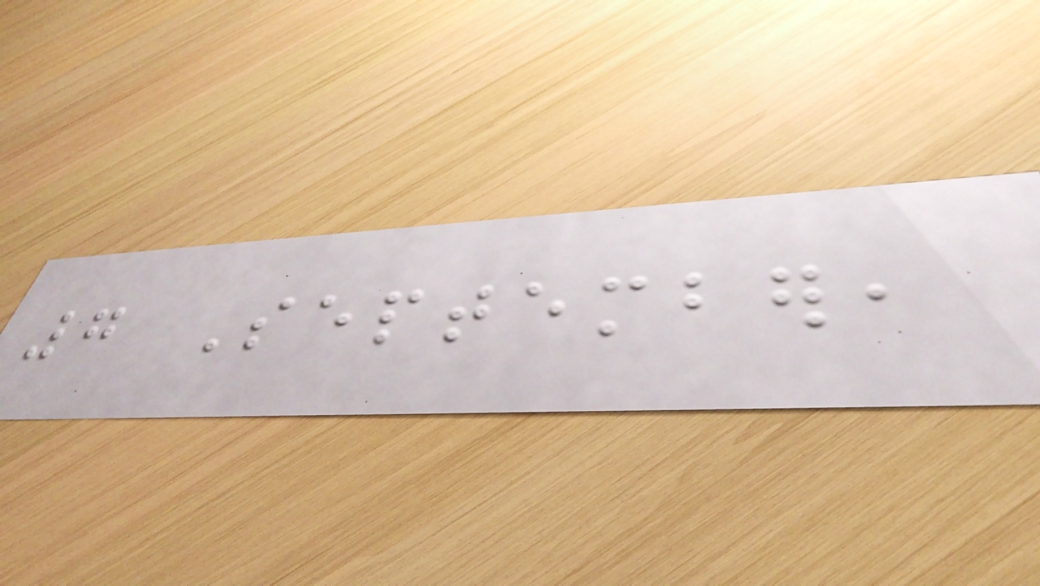7 September,
